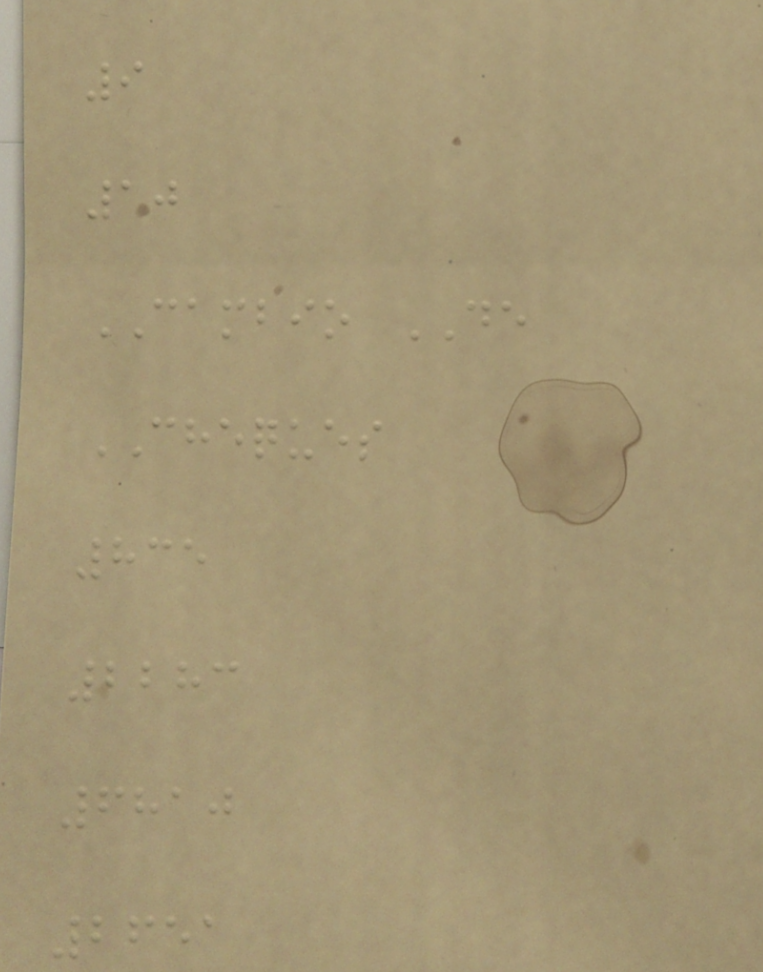9
10
CAMBIO DE
CHEQUES
835
2283
6810
2651
